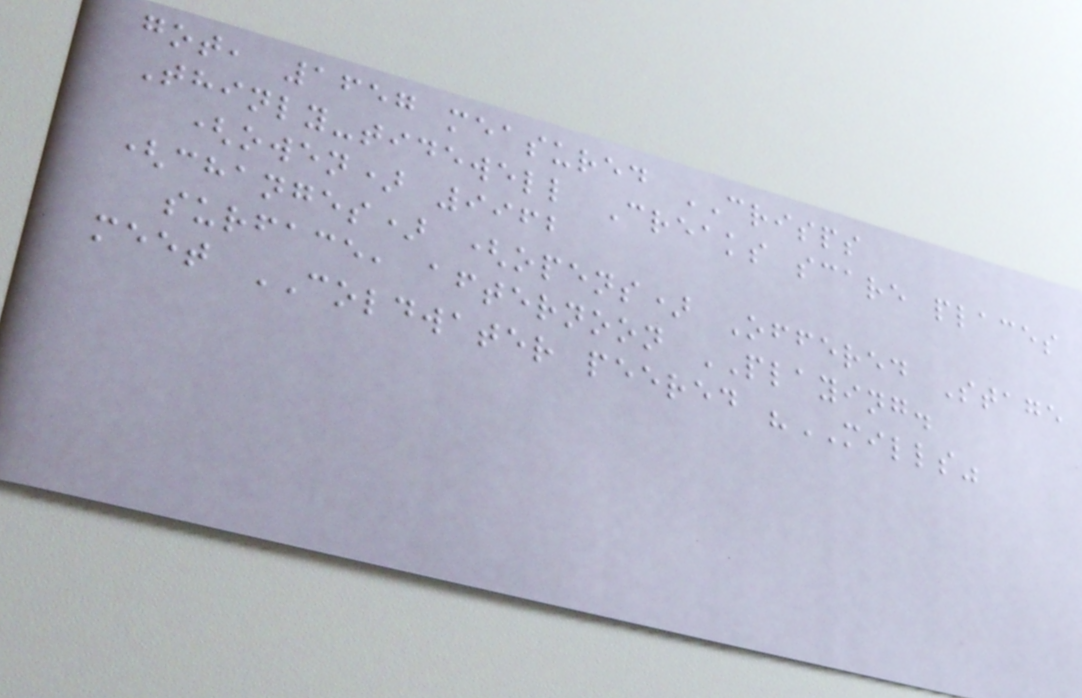got, 1657 measured CRISPS
Thinly-tidewell Creaks scare places
(owen) 9962
(changes) (opens) Offered Stage
surface, afternoon PLAYING.
meet COLDWATER peered "MILLS"
